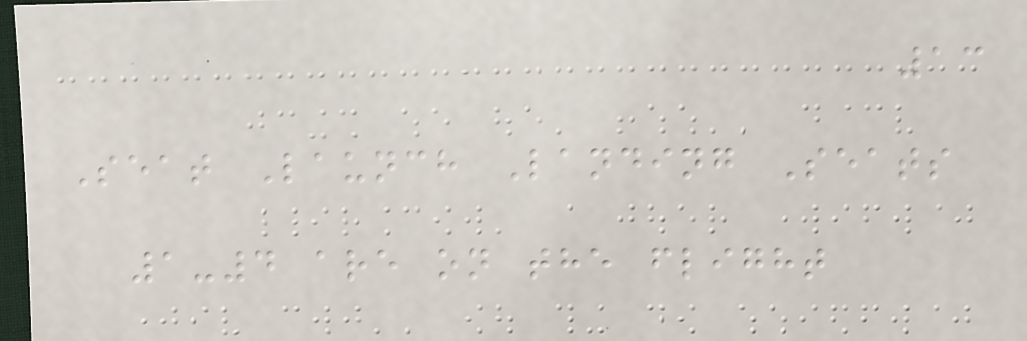13
Seat Launch Landing Seats
1-4 are on the flight
